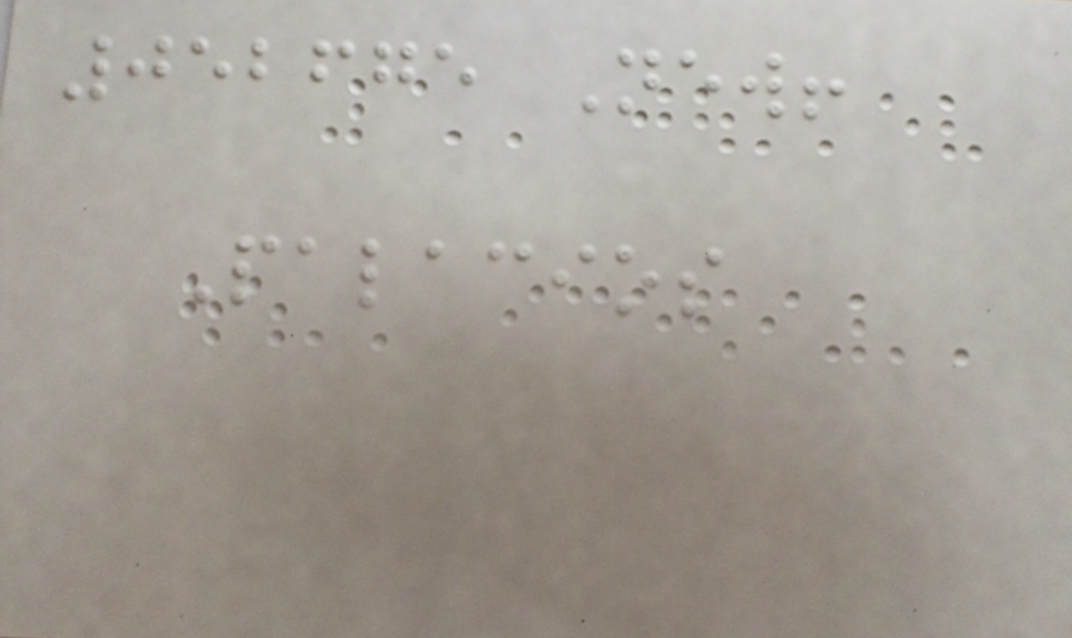052675 New!
Palacios
